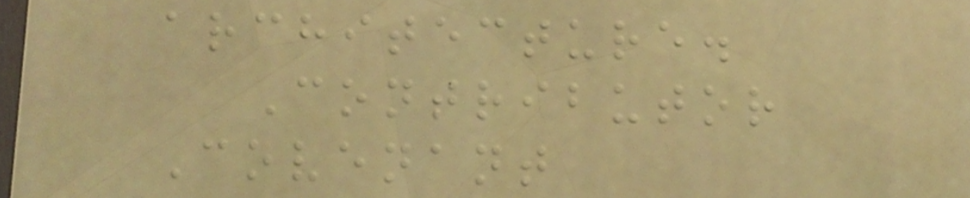architecture.
Contributor
Covenant
